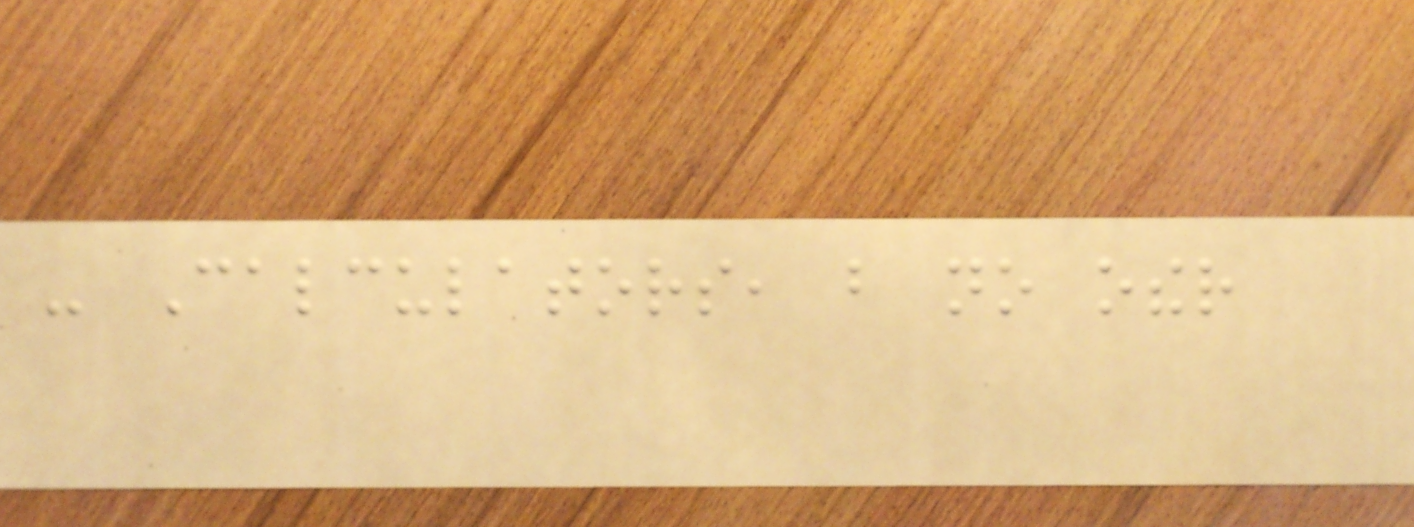- Calculators, but no other
